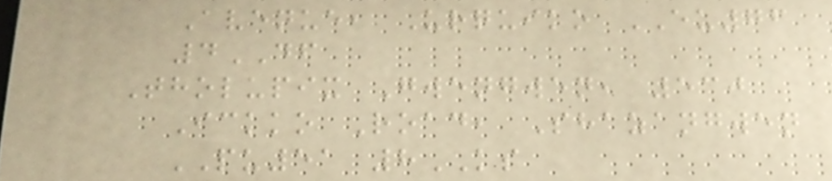Avenue, Urquiko EU76
4DF
Tholupix Gwengwen, 530
Ickko Road, Shazangwen
PU51 8KS
